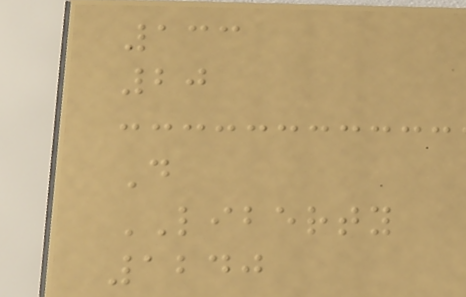133
20
D
LIBERTY
1240
